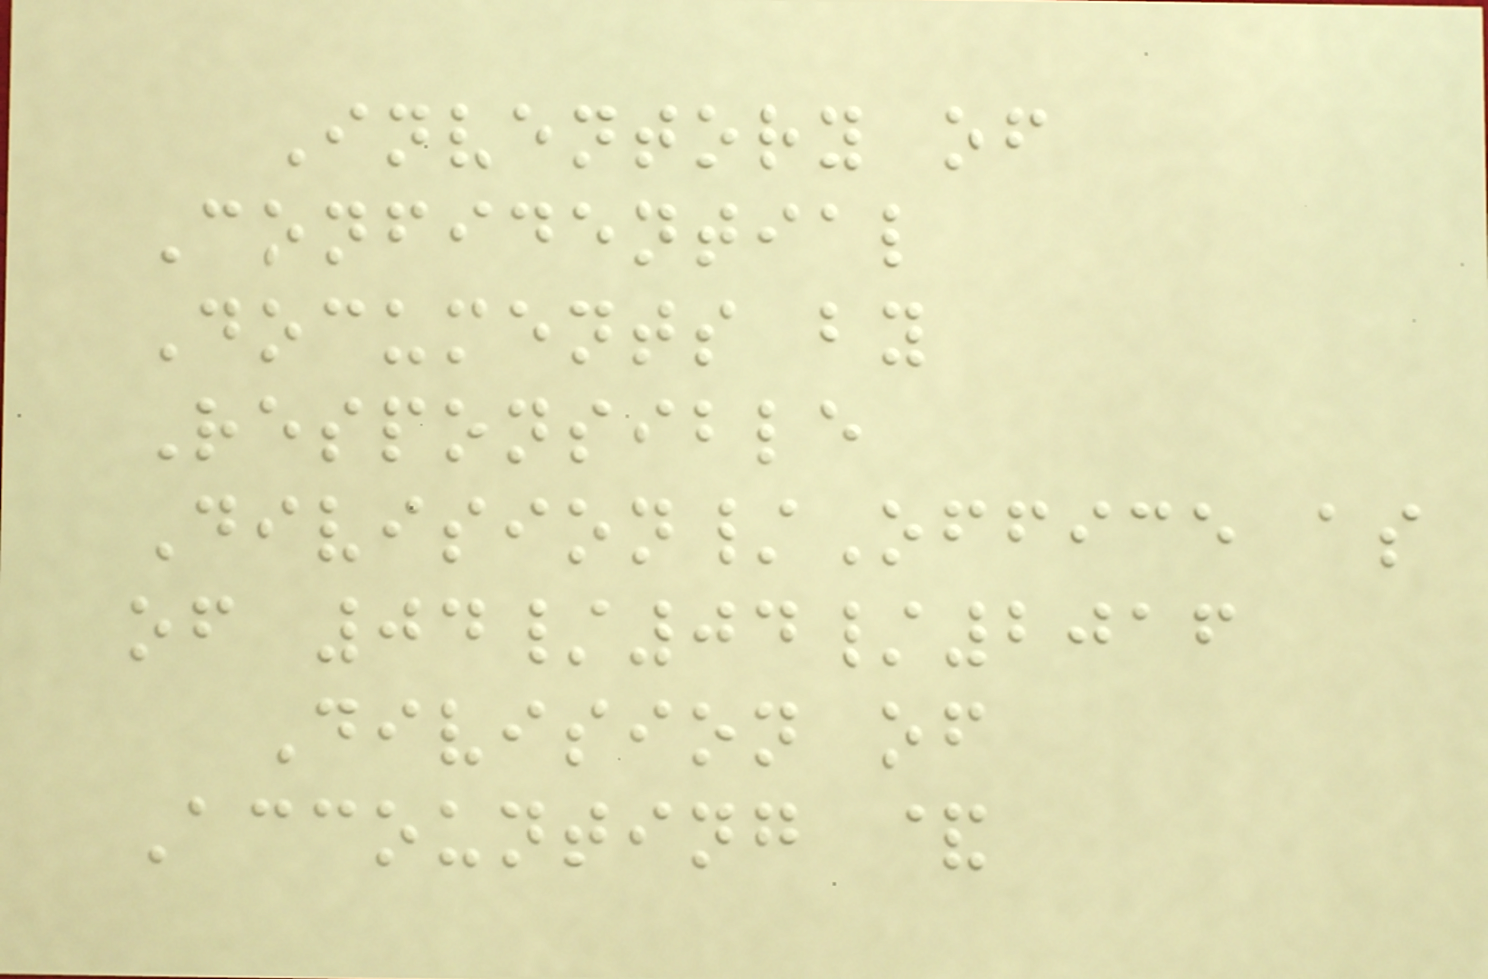Inventory of
Confidential
Documents by
Responsible
Division/Office as
of 04/04/2016
Division of
Accounting &
